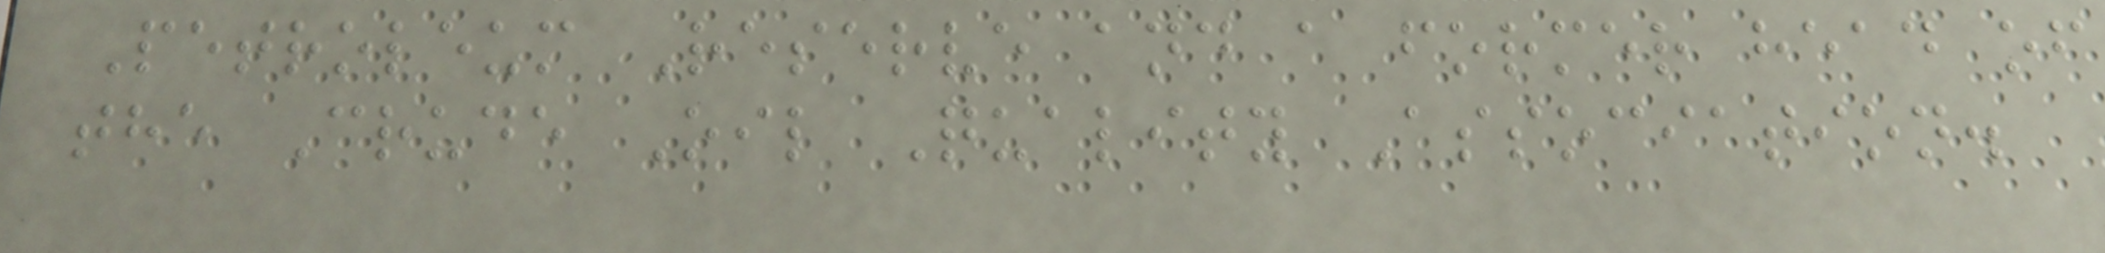Petroleum Reserve and a former head of
the Crude Oil Quality Association.
